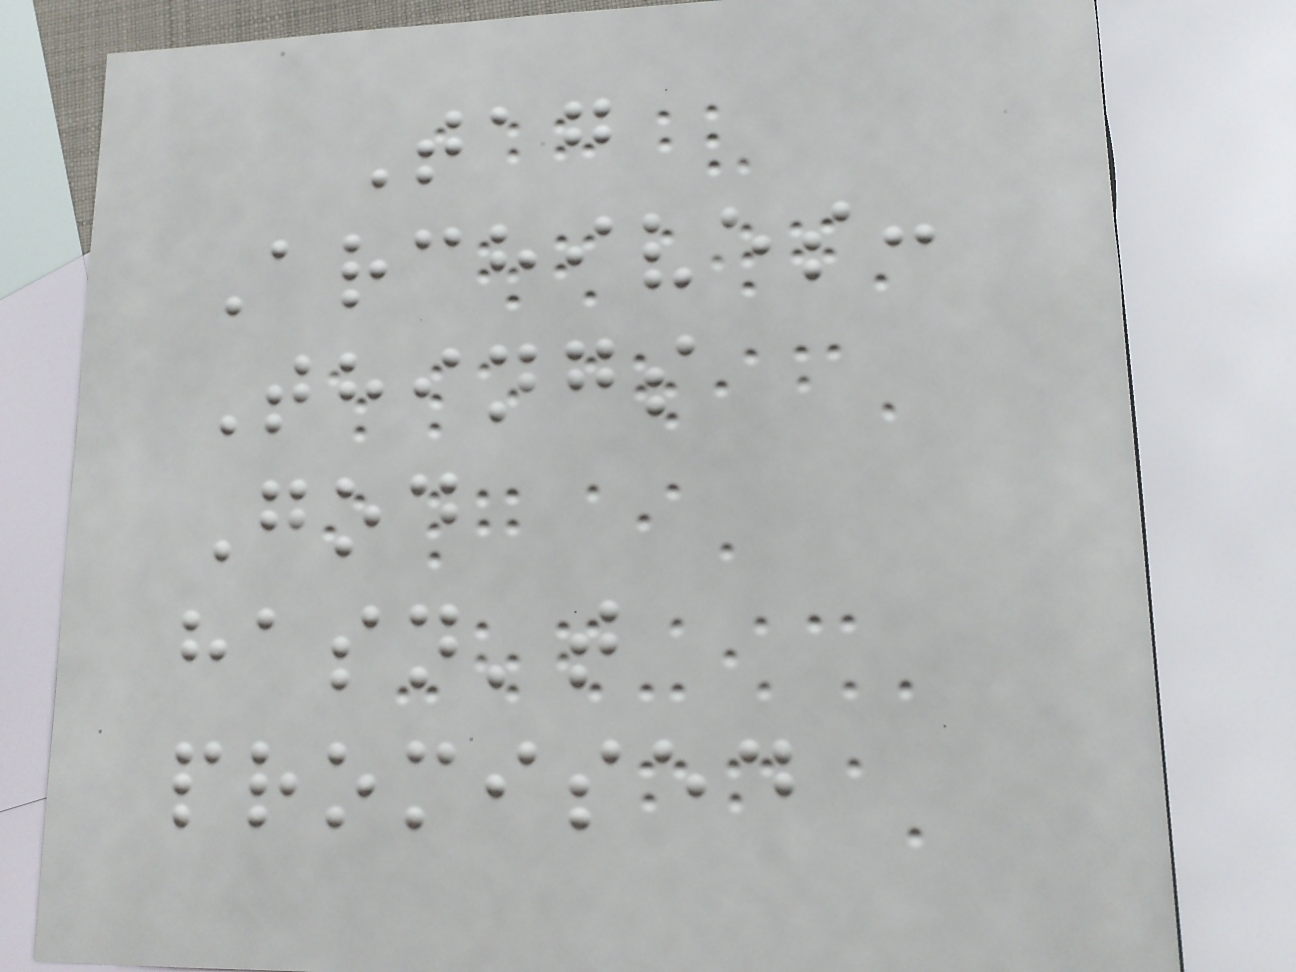Tag
Archives:
Things
God
hasn't
promised
